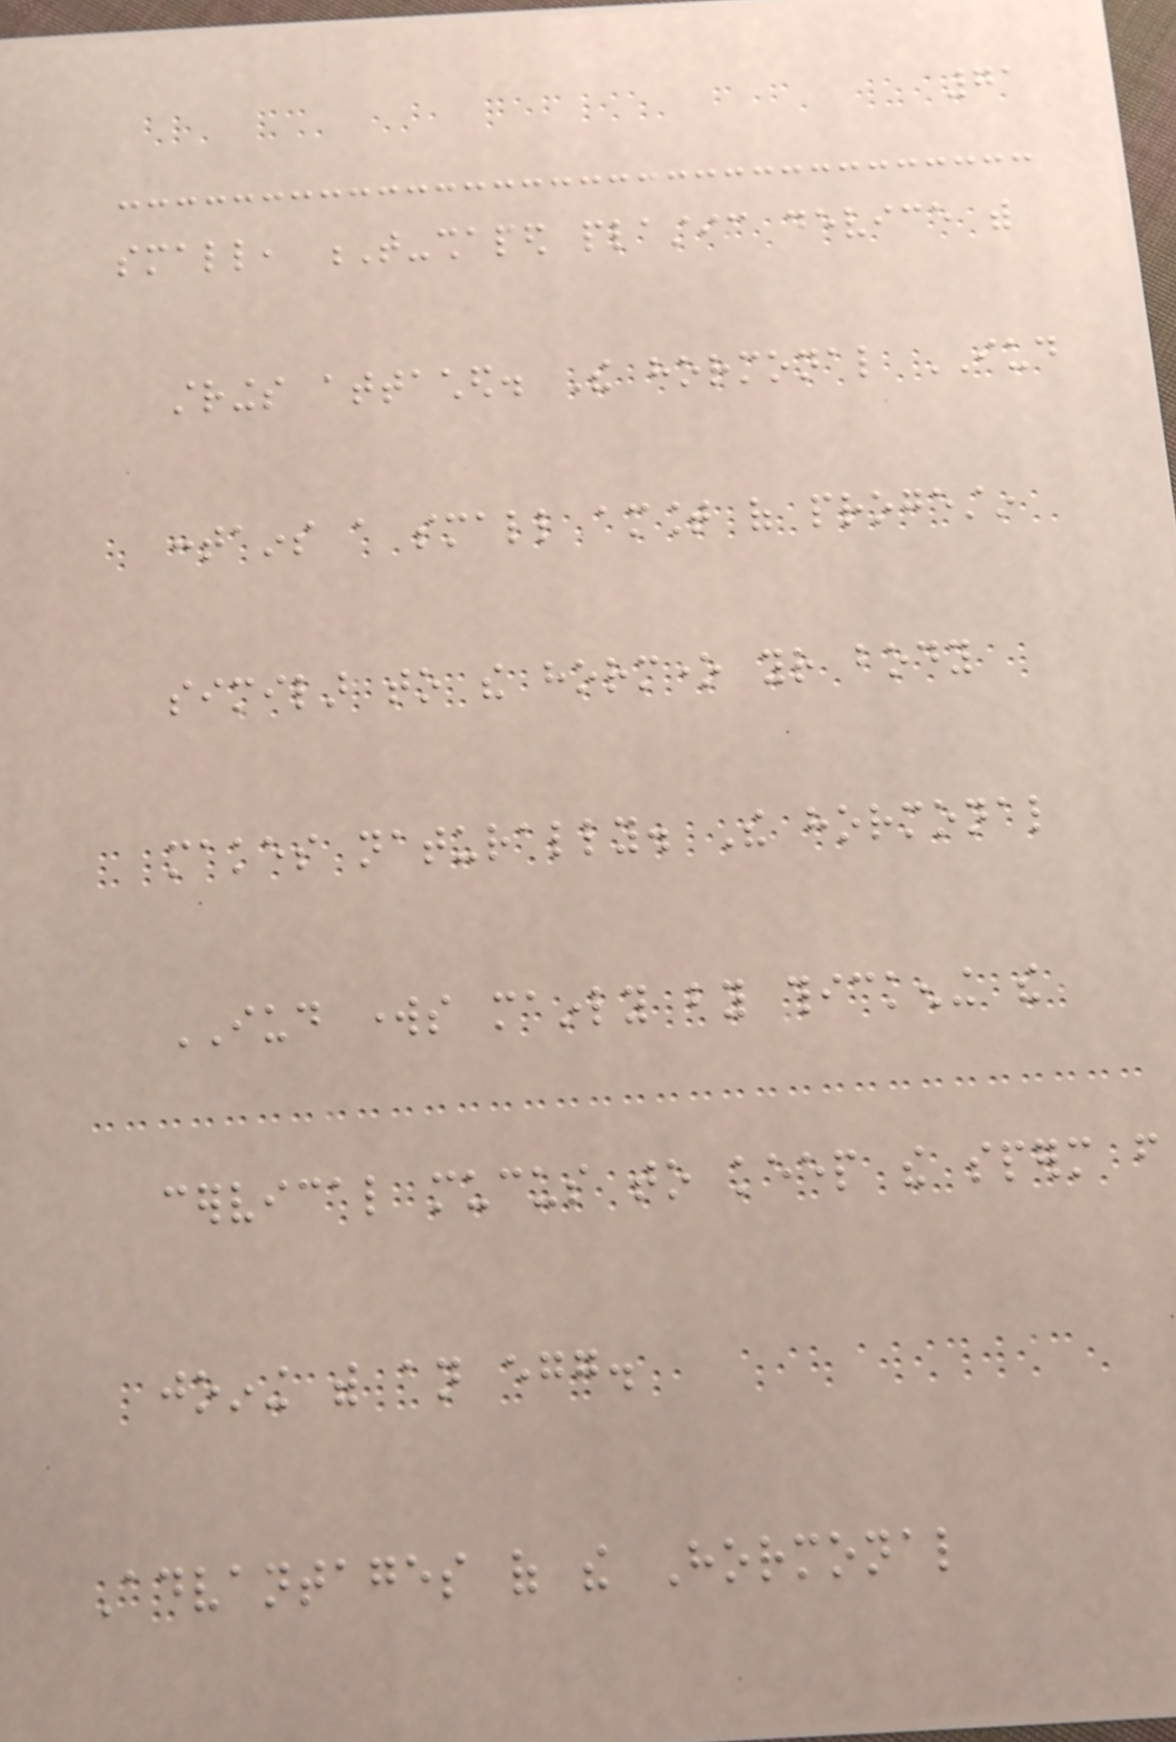71
small, T-shaped plastic device with
strings attached. The hormonal IUD
contains a small amount of progestin
similar to the hormone your body
makes naturally. The hormonal
IUD works mainly by thickening the
cervical mucus to keep the sperm from
joining with an egg.
Advantages of the Hormonal
